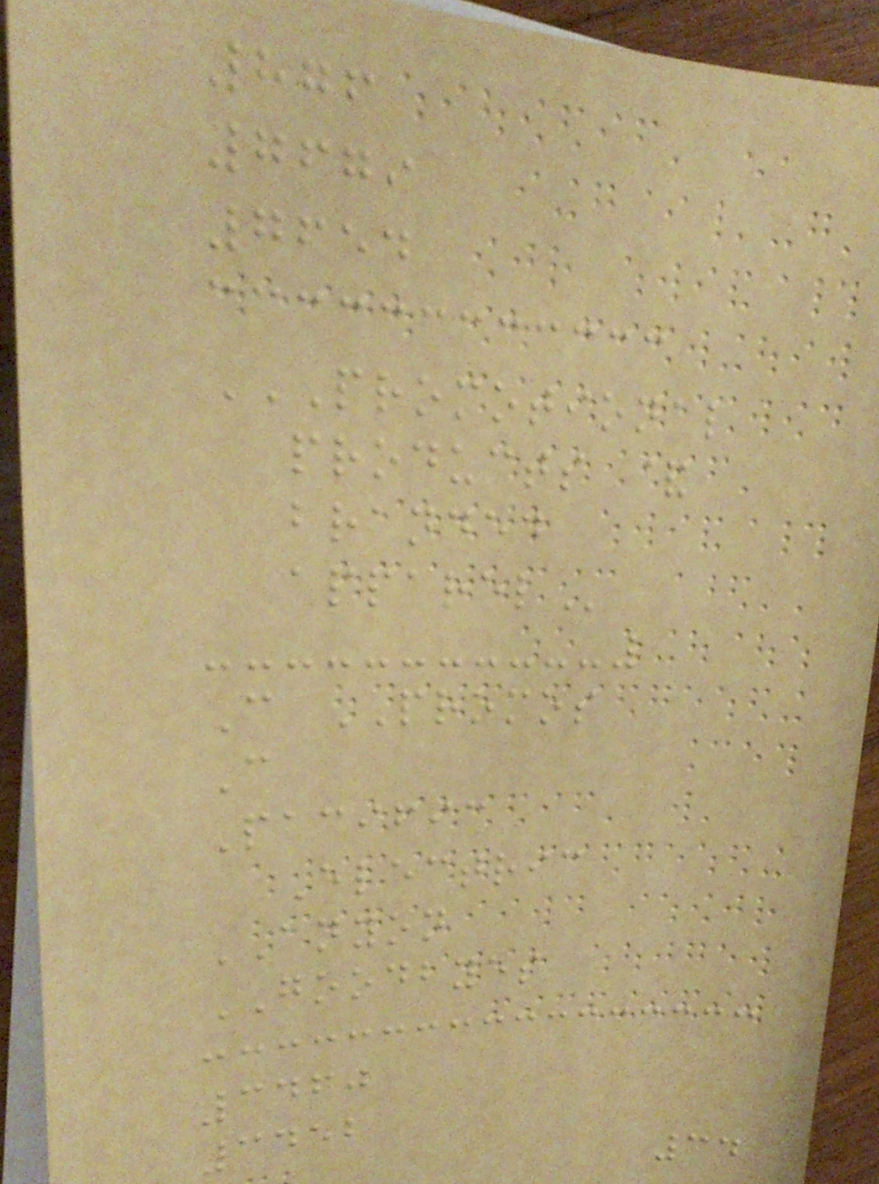876
7679
7654
PROMOTIONAL
PRODUCTS &
BRANDED
APPAREL
C PROMOS
C
Pacific
Electric
ANYON
GOODBYES
3460
3452
34
